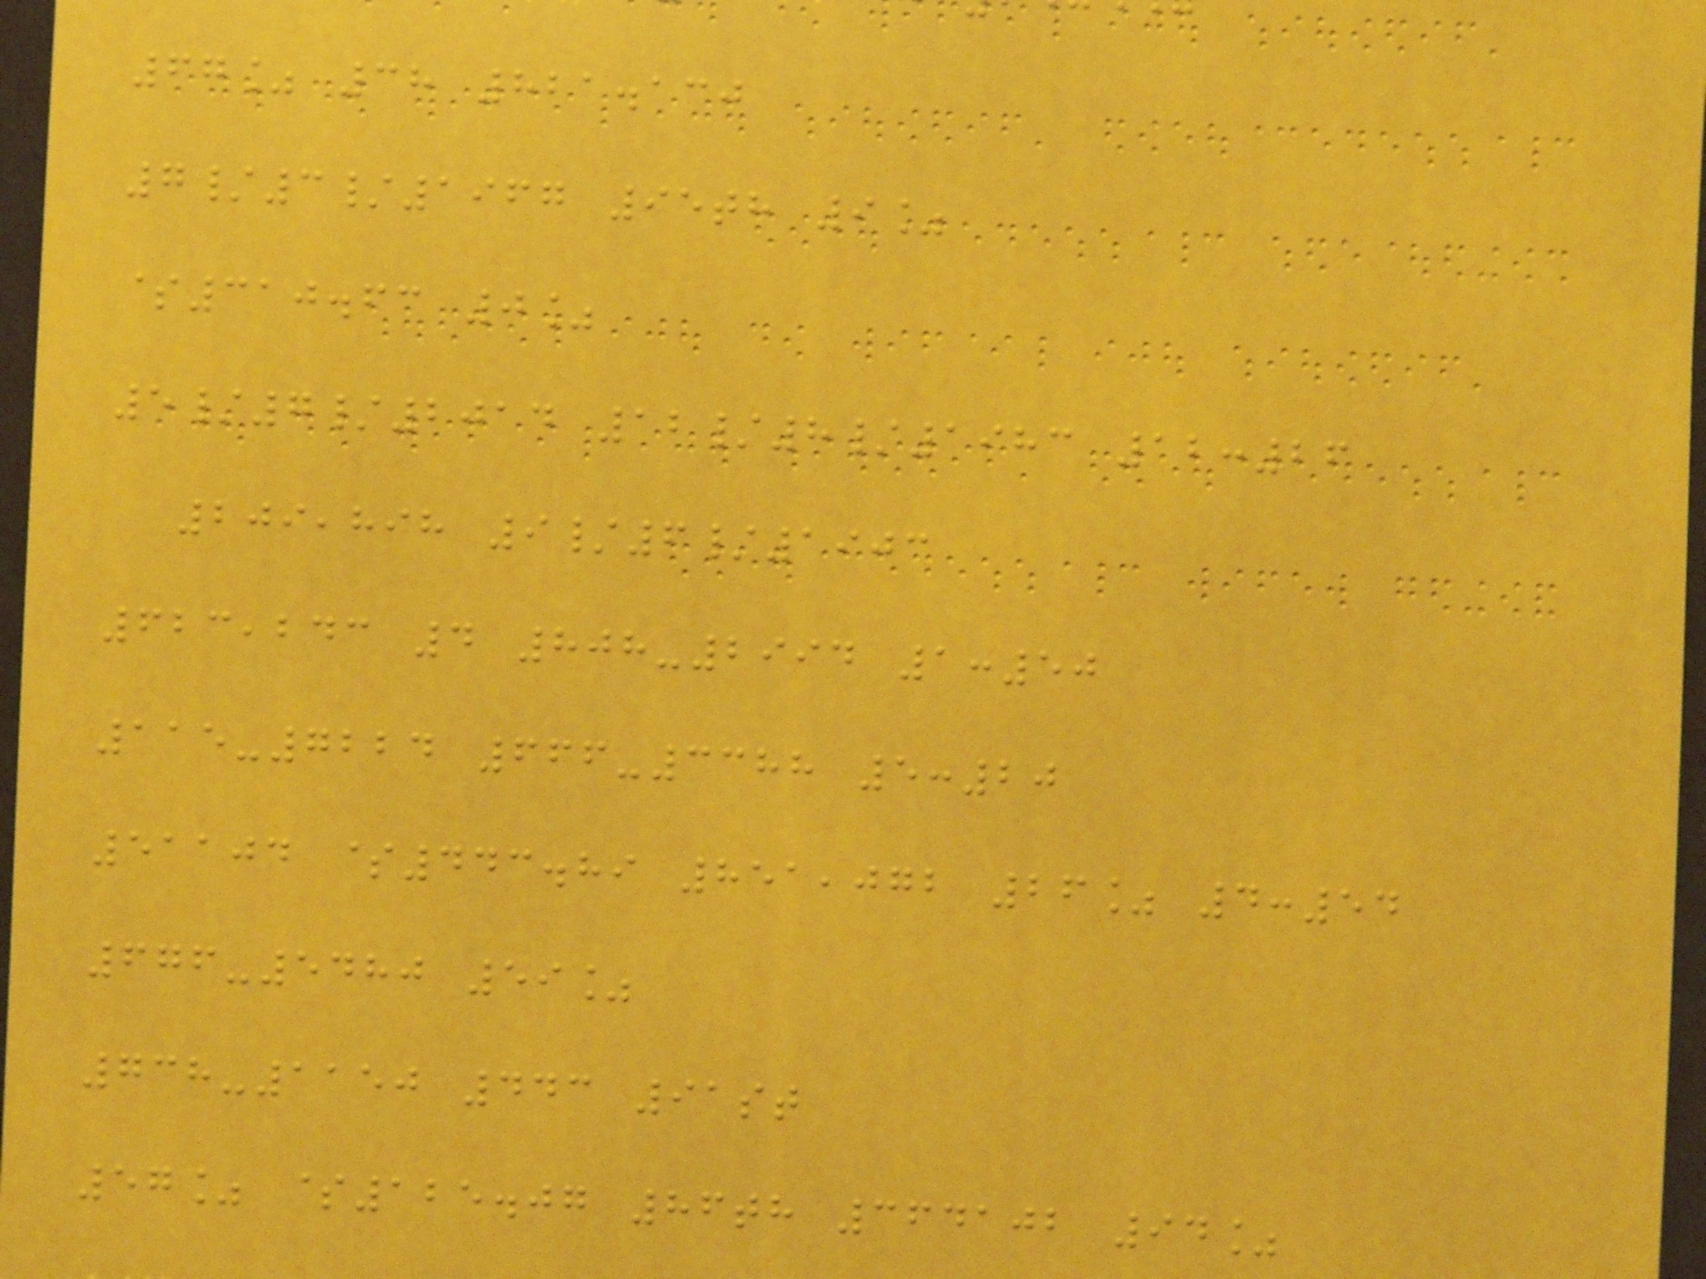67% 38 821.130
7/3/1967 95th 9%
$310.63 0%
5/7/2014 12/8/1983 12:26
209,898 9/6/1903
623,243 4 808-2994 1:50
115-7224 666-3388 5:20
51104 $443.89 851,072 26% 4:54
676-5480 59%
738-1150 443 91st
57% $125.07 86th 364102 94%
